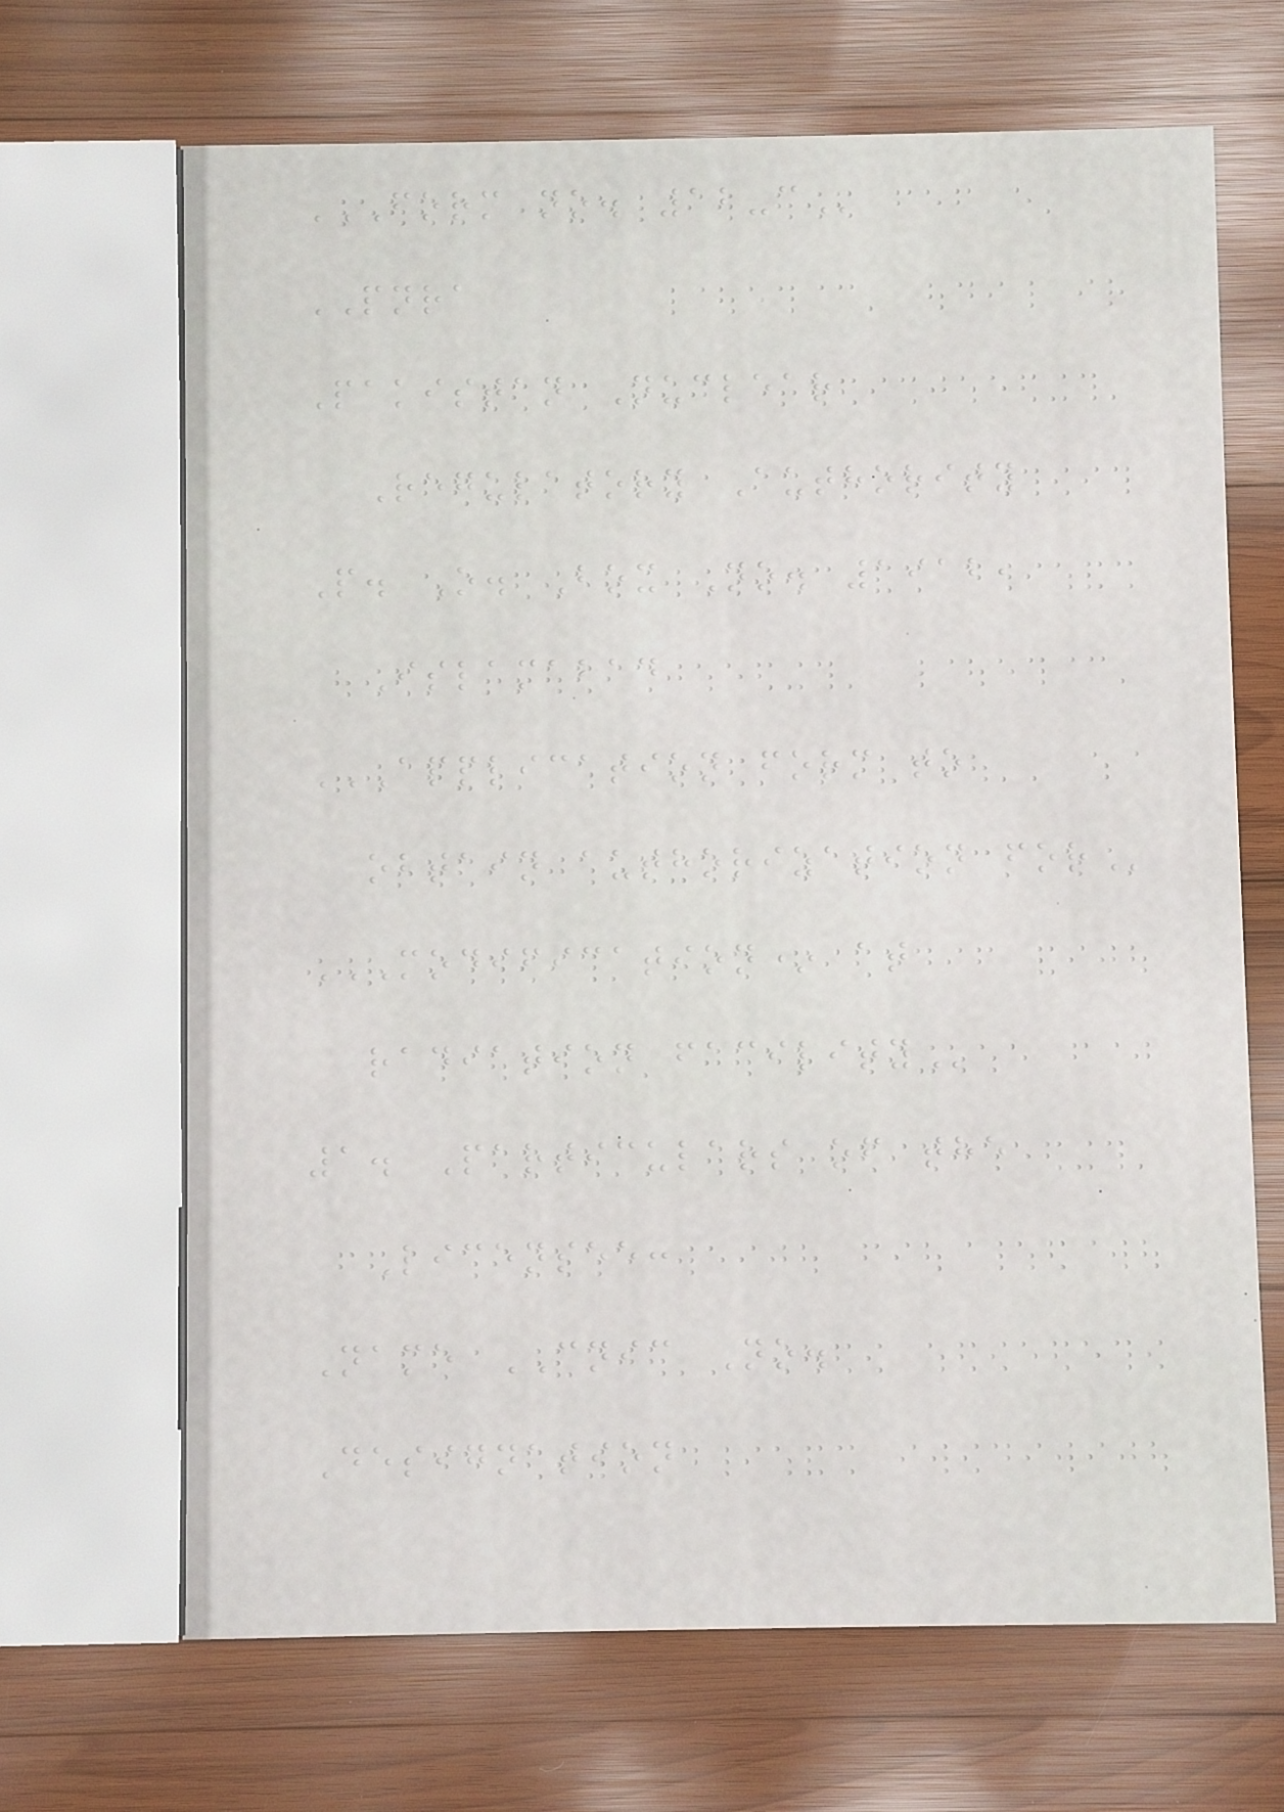FORM NO. 12-C
PNRA
Pakistan Nuclear
Regulatory Authority
P. O. Box No. 1912,
Islamabad
APPLICATION FORM TO
OBTAIN AUTHORIZATION FOR
MODIFICATION* AT
RADIATION FACILITY
1. Particulars of the
Licensee:
Name CNIC No.
Designation
